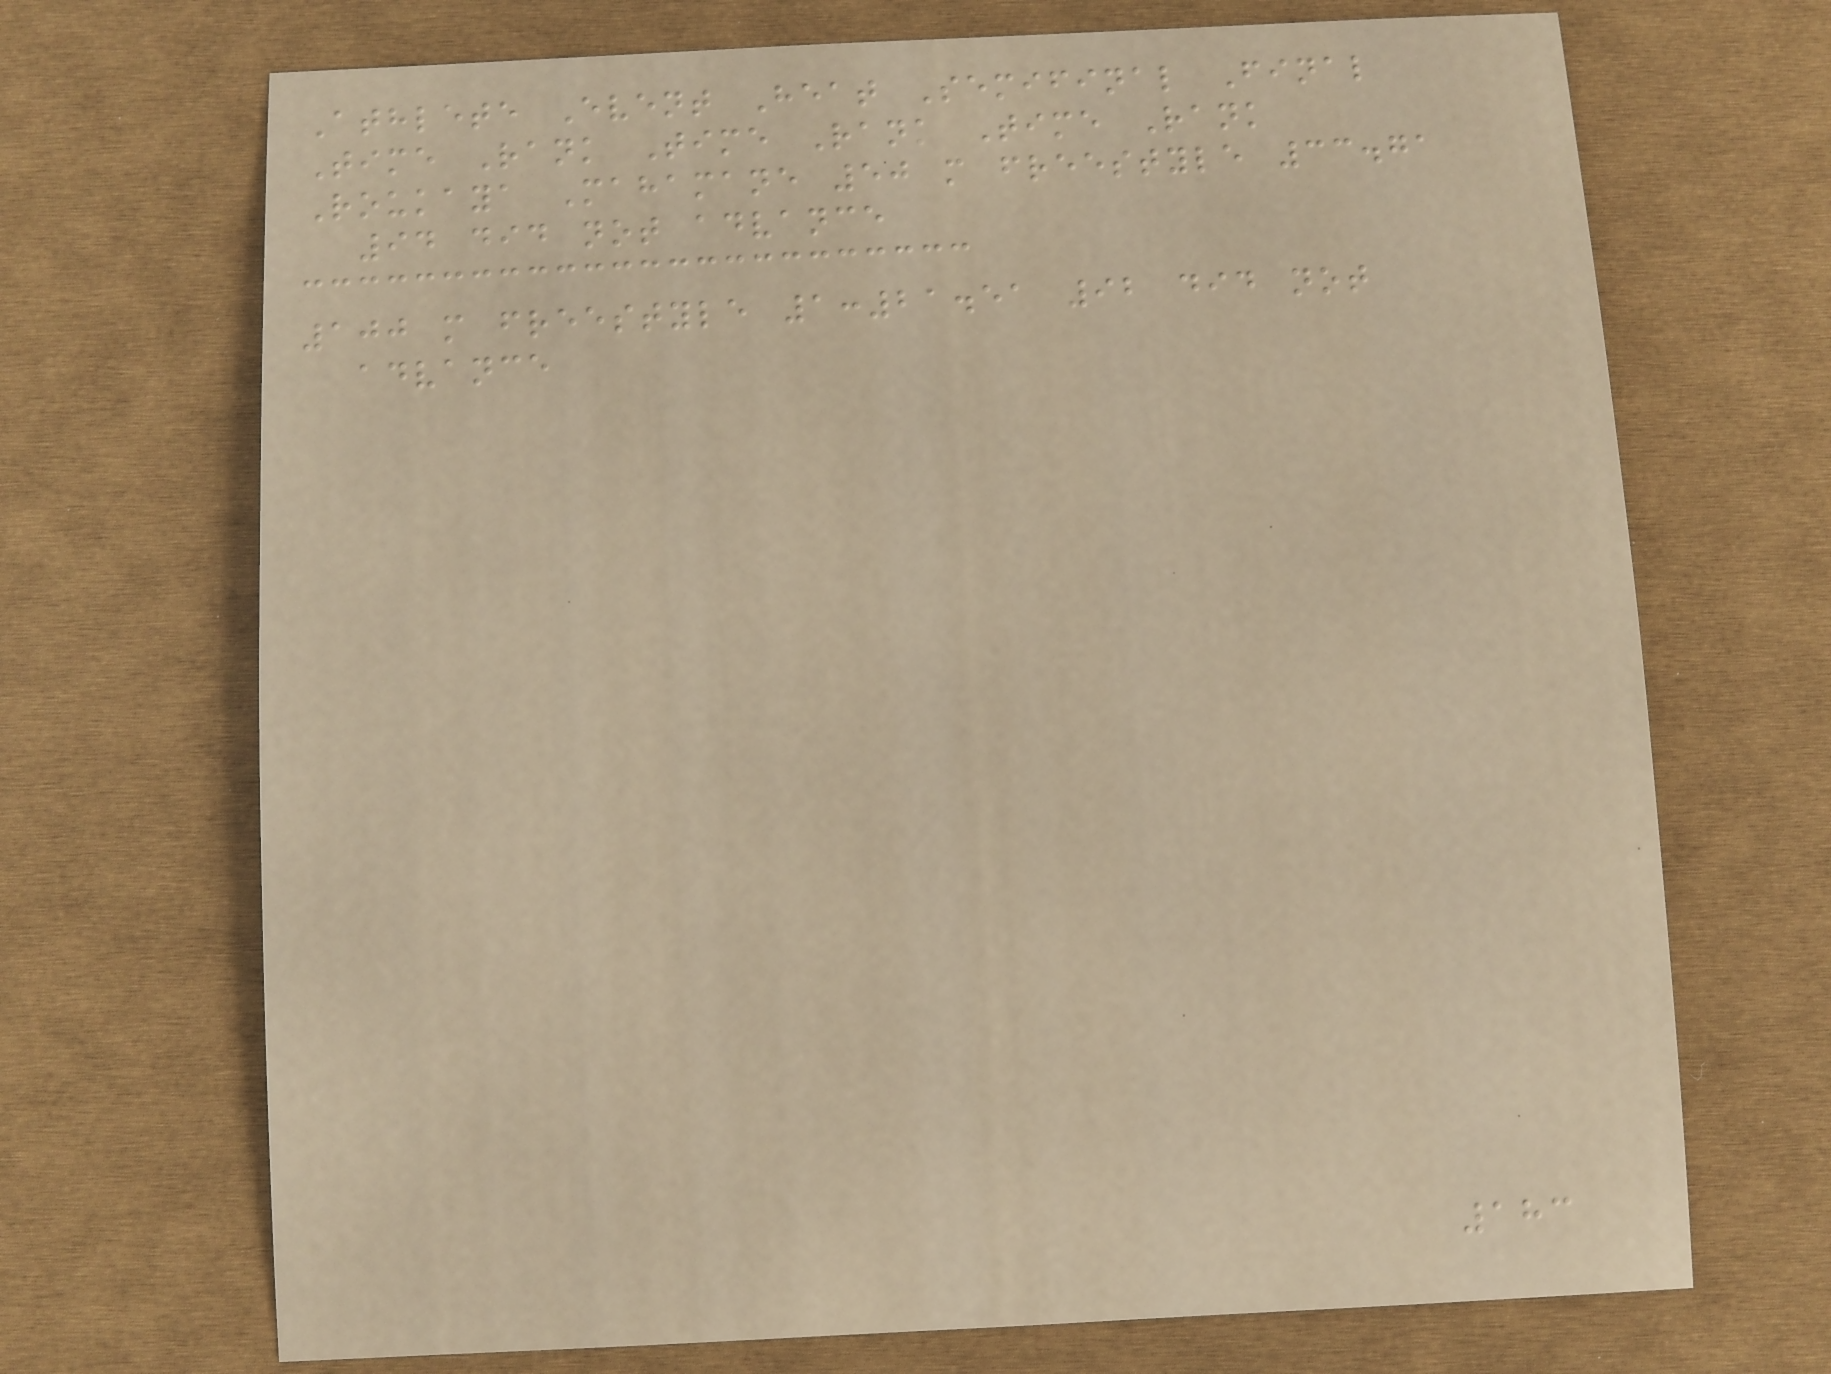Athlete Event Heat Semifinal Final
Time Rank Time Rank Time Rank
Roukaya Mahamane 50 m freestyle 33.71
94 did not advance
100 m freestyle 1:21.51 92 did not
advance
183
